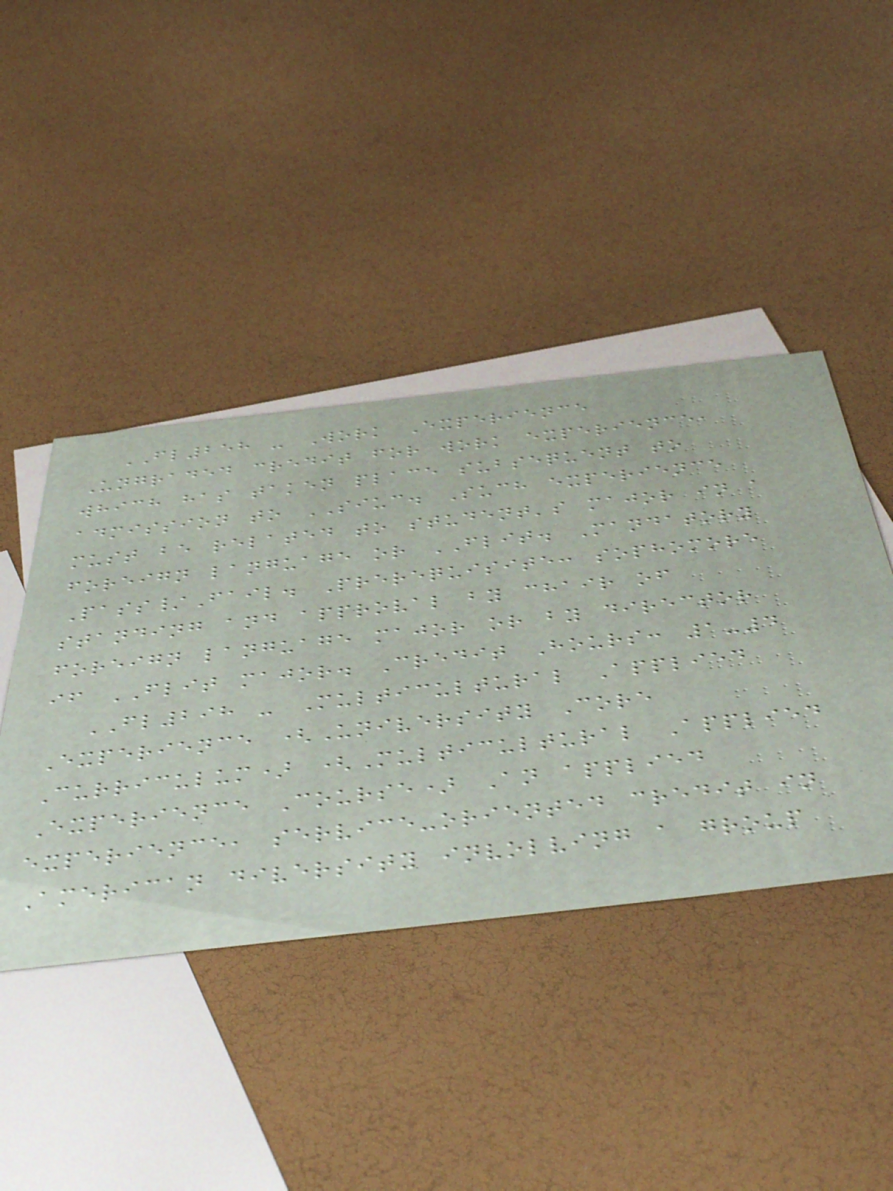FL258 - Work Experience
Ungraded credit for work experience,
which has taken place subsequent to
admission to SIUC. Such experience
must be related to student's major in a
foreign language or FLIT. Mandatory
Pass/Fail. Prerequisite: sophomore
standing and approval by chair of
foreign language major or by director
if FLIT major. Credit Hours: 1-4
FL298 - Multicultural Applied
Experience (University Core
Curriculum) (Multicultural Applied
Experience Course) An applied
experience, service-oriented credit in
American diversity involving a group
